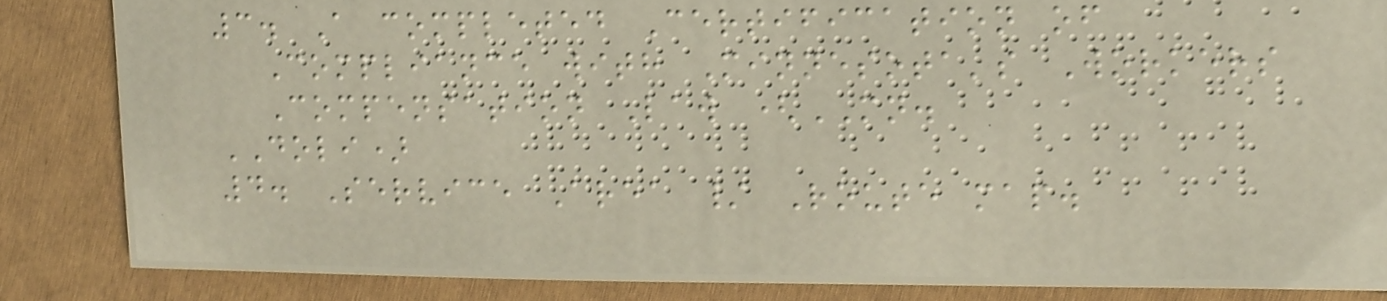3. A completed Certification of
Compliance with Minnesota's Workers
Compensation Law (MN.
DOLI)
4. Service Area / Route map.
